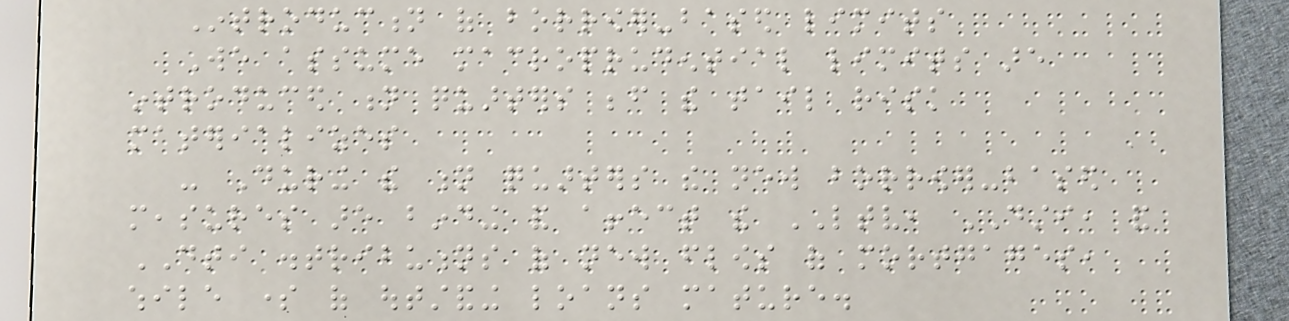Introduction of borrower-based limits
We assume macroprudential limits are
introduced n quarters before the tail risk
materializes
- During the n quarters the new borrower-based
measures are binding and affect the LTV, DSTI, and
DTI distributions of new flows of mortgages,
while some of outstanding loans mature.
